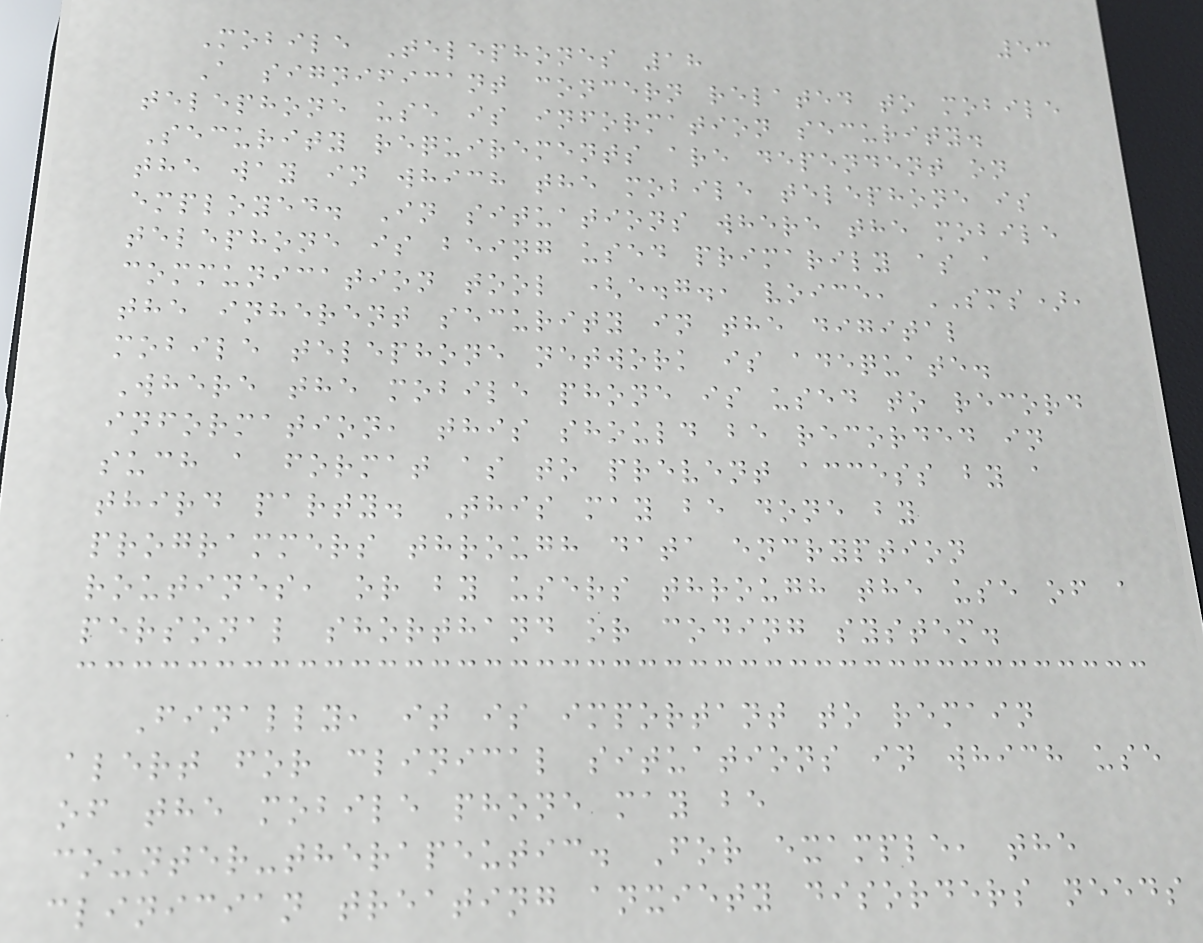53
Mobile Telephones 18
A significant concern related to mobile
telephone use is information security.
Security requirements are dependent on
the way in which the mobile telephone is
employed. In situations where the mobile
telephone is being used primarily as a
communication tool (e.g., voice, SMS),
the inherent security in the digital
mobile telephone network is adequate.
Where the mobile phone is used to record
information, this should be recorded in
such a format as to prevent access by a
third party. This may be done by
programmers through data encryption
routines, or by users through the use of a
personal shorthand or coding system.
Finally, it is important to remain
alert for clinical situations in which use
of the mobile phone may be
counter-therapeutic. For example, the
clinician treating anxiety disorders needs
